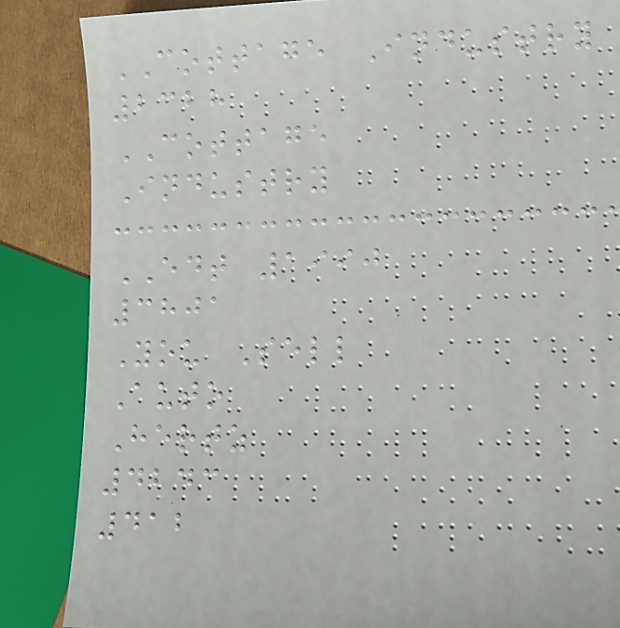COTTAGE Industry
2328
COTTAGE
Industry
EDT 1990
3801
You Sell
Auto
Hertz
4243
412
